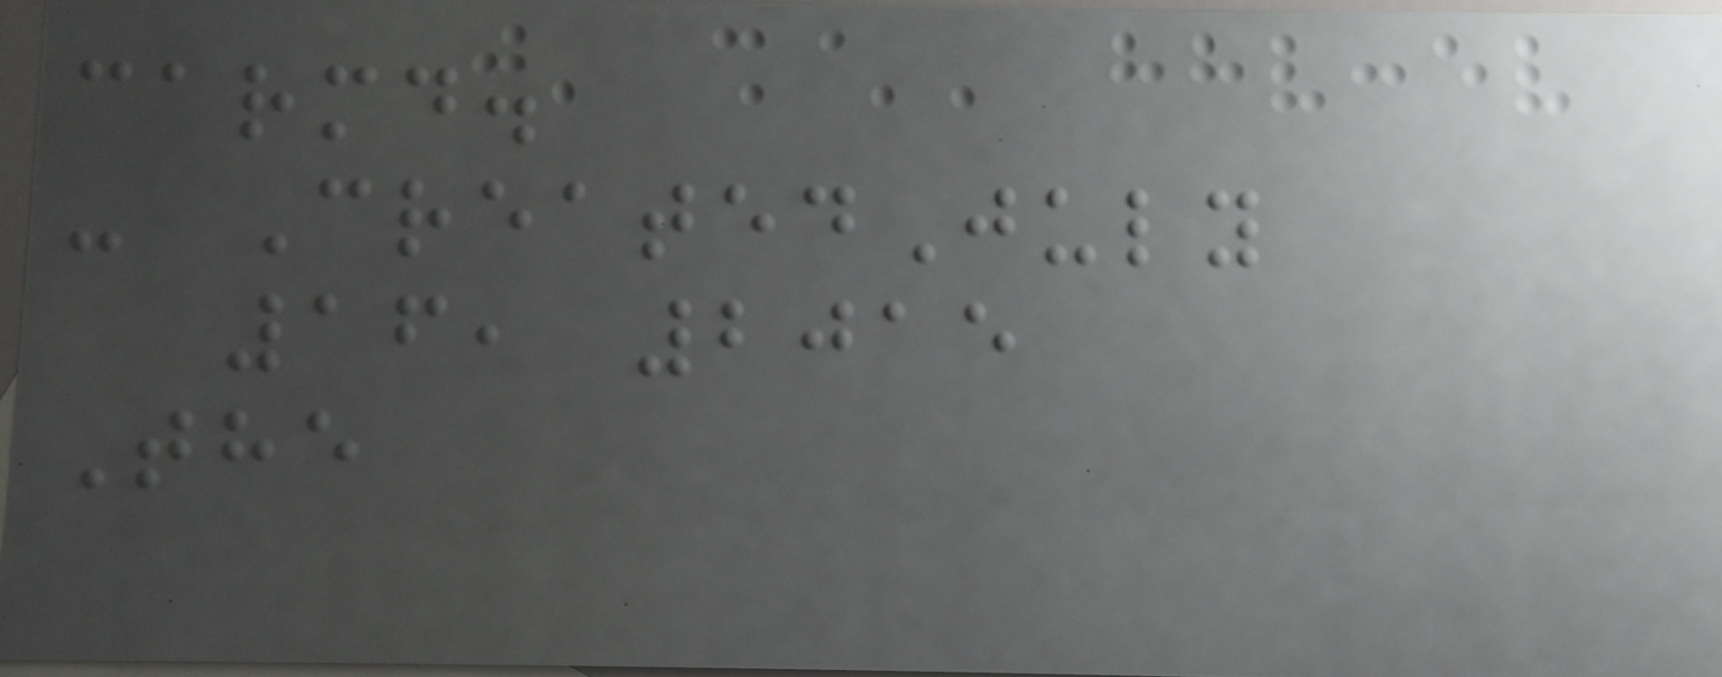carmd.
- CreatedJuly
16, 2015
The
